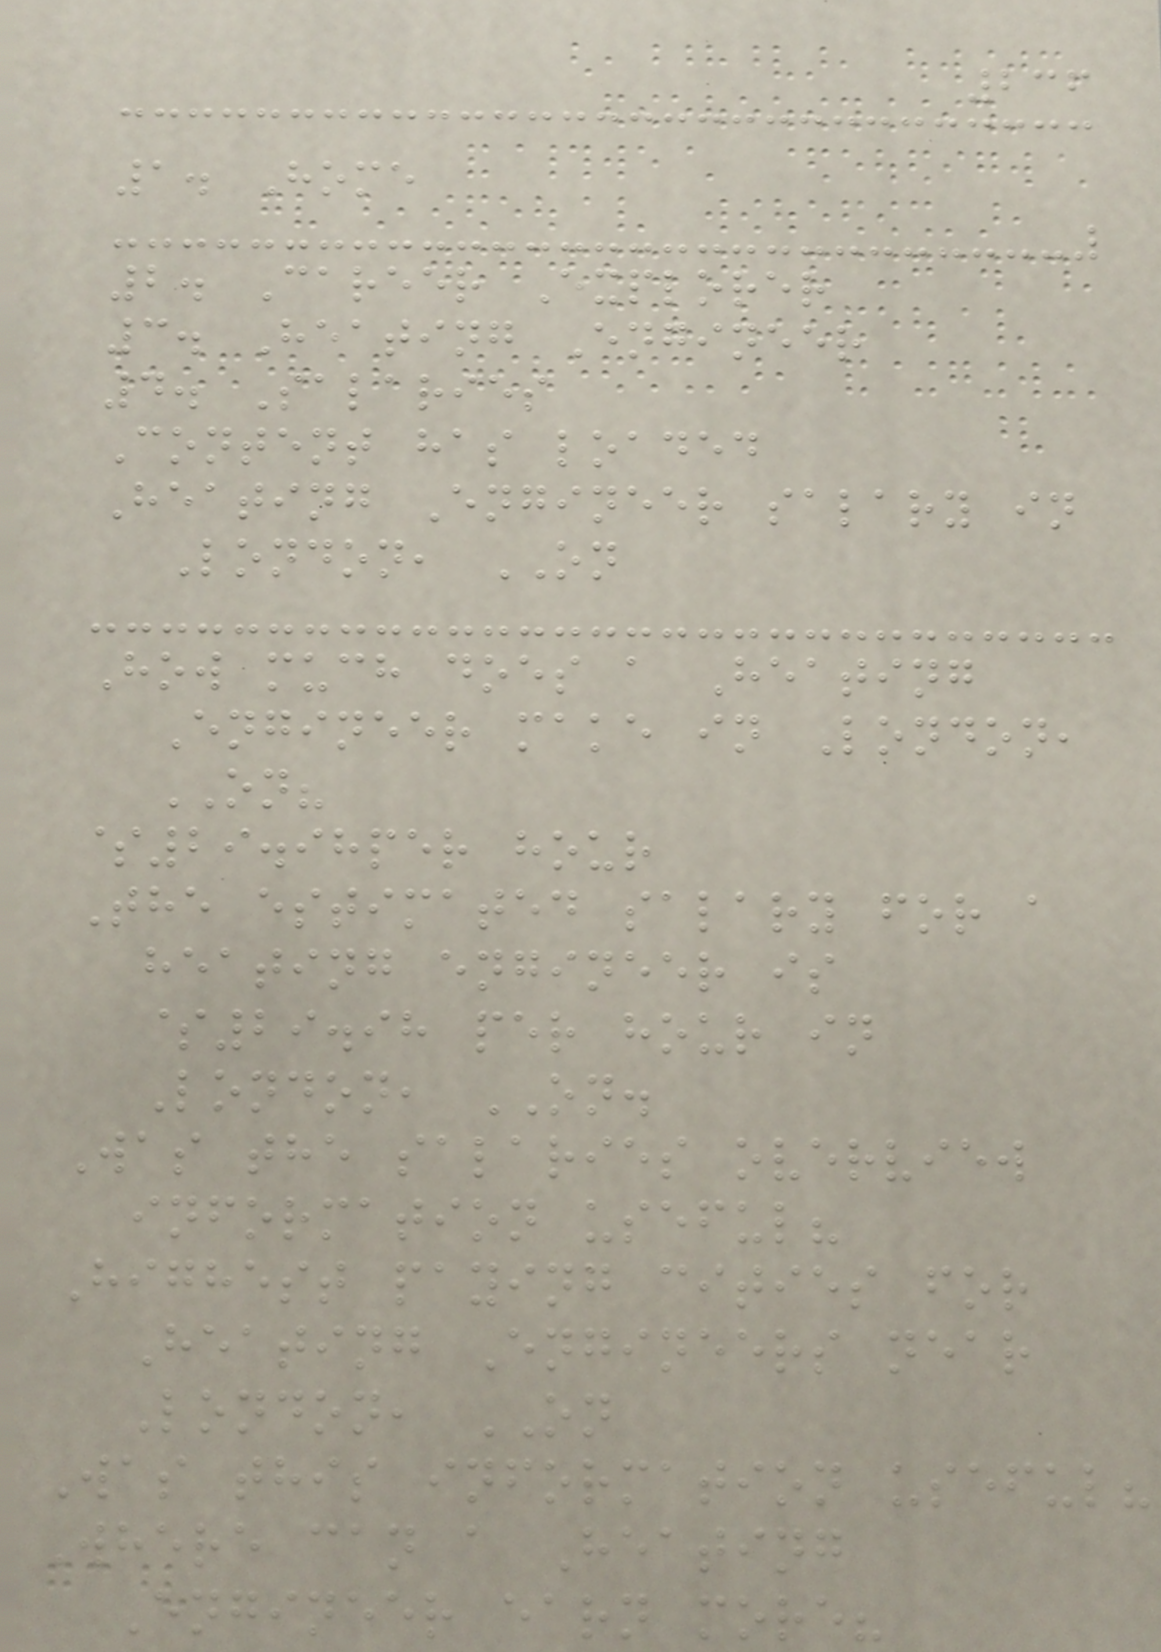236
1. Home
2. Career Explorer
3. Heating Engineer
4. Salaries
Content has loaded
Heating Engineer salary in
London, ON
How much does a Heating
Engineer make in London,
ON?
$29.98per hour
The estimated salary for a
heating engineer is
$29.98 per hour in
London, ON.
Was the salaries overview
information useful?
Highest paying cities for
Heating Engineers near
London, ON
Was this information useful?
Where can a Heating
Engineer earn more?
